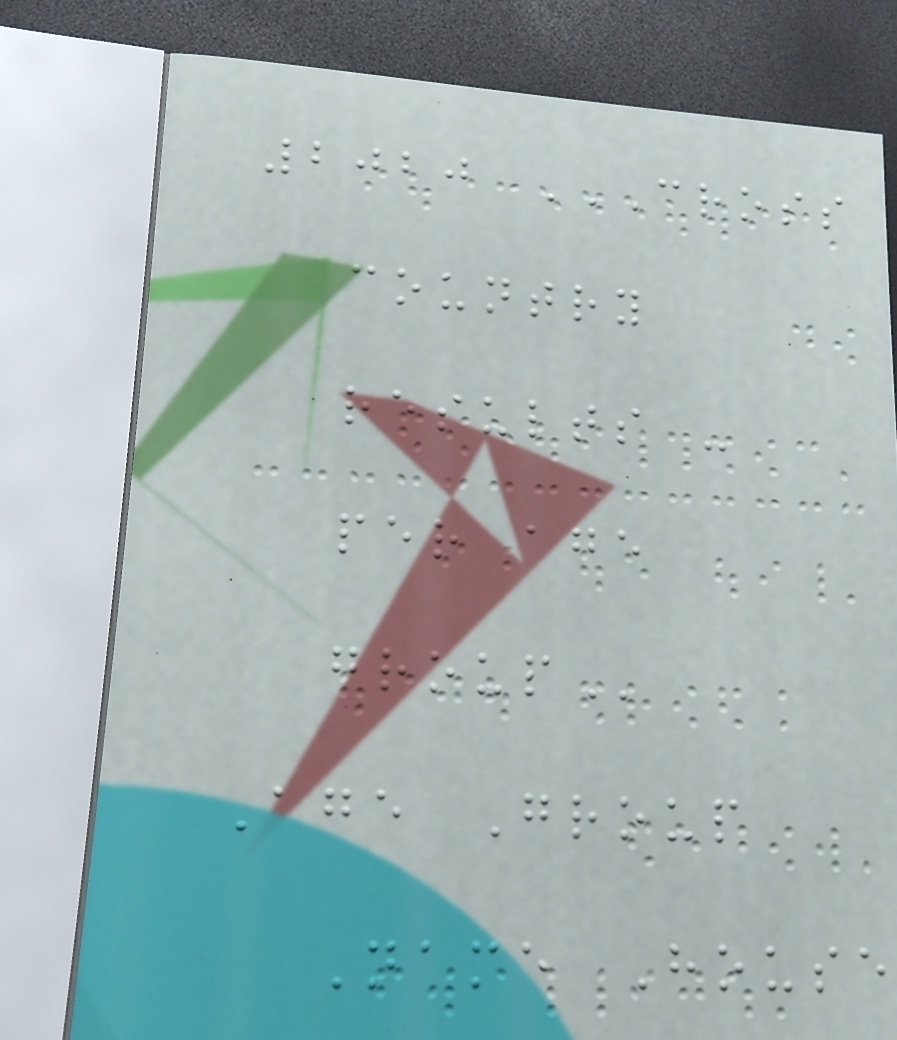2020 CROSS
COUNTRY
RESULTS -
PER AGE
GROUP
Age Group
Name House
